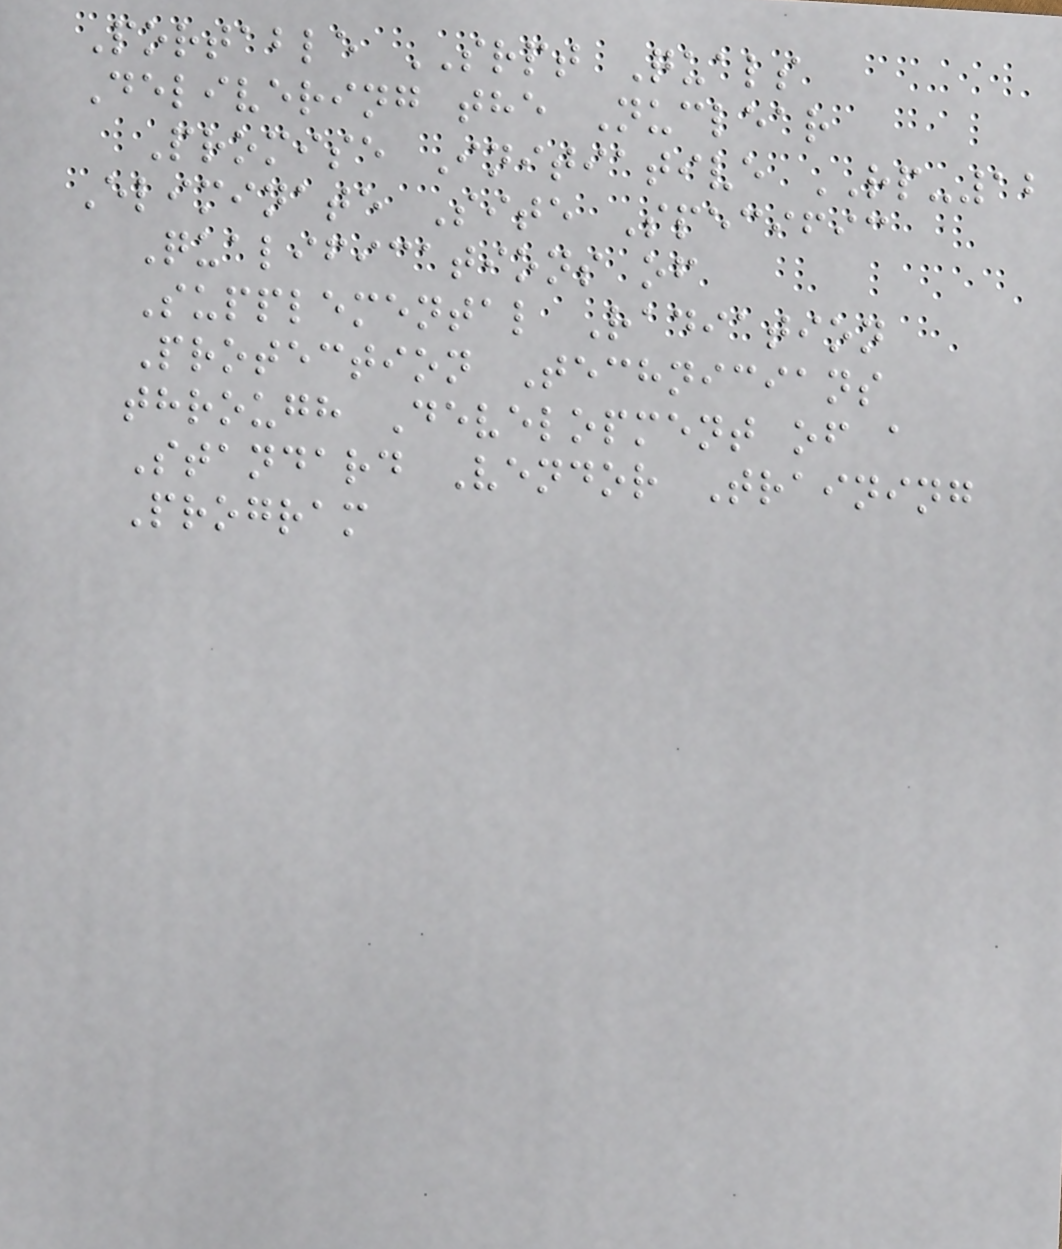Portable SRPT Quals
Delivering the Nuclear
Promise Initiative RP-12
Eliminate Site Specific
Qualifications of
Supplemental Radiation
Protection Technicians
through Development of a
Standard Vendor Training
Program
